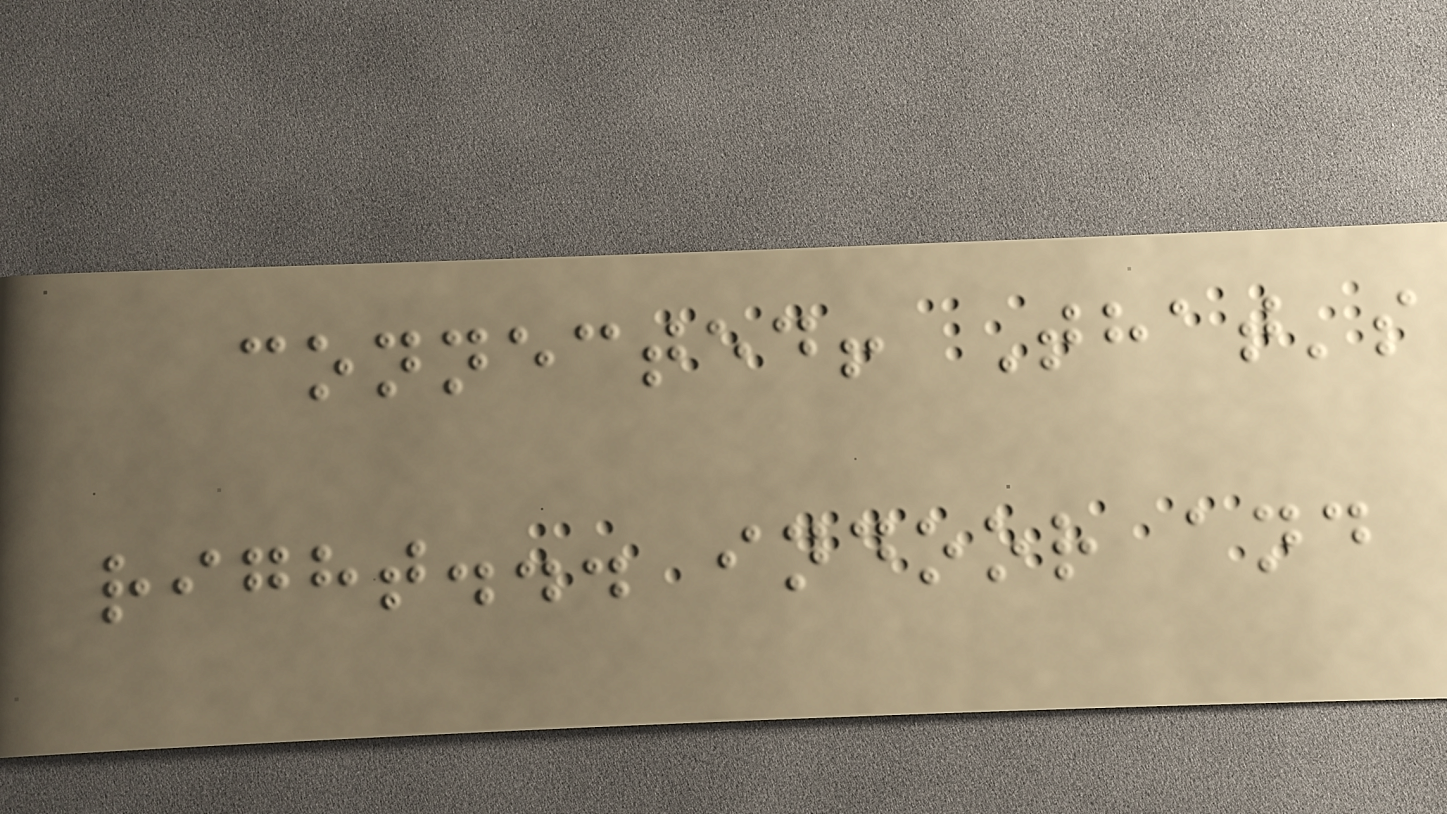connected! That's
right... indoor and
